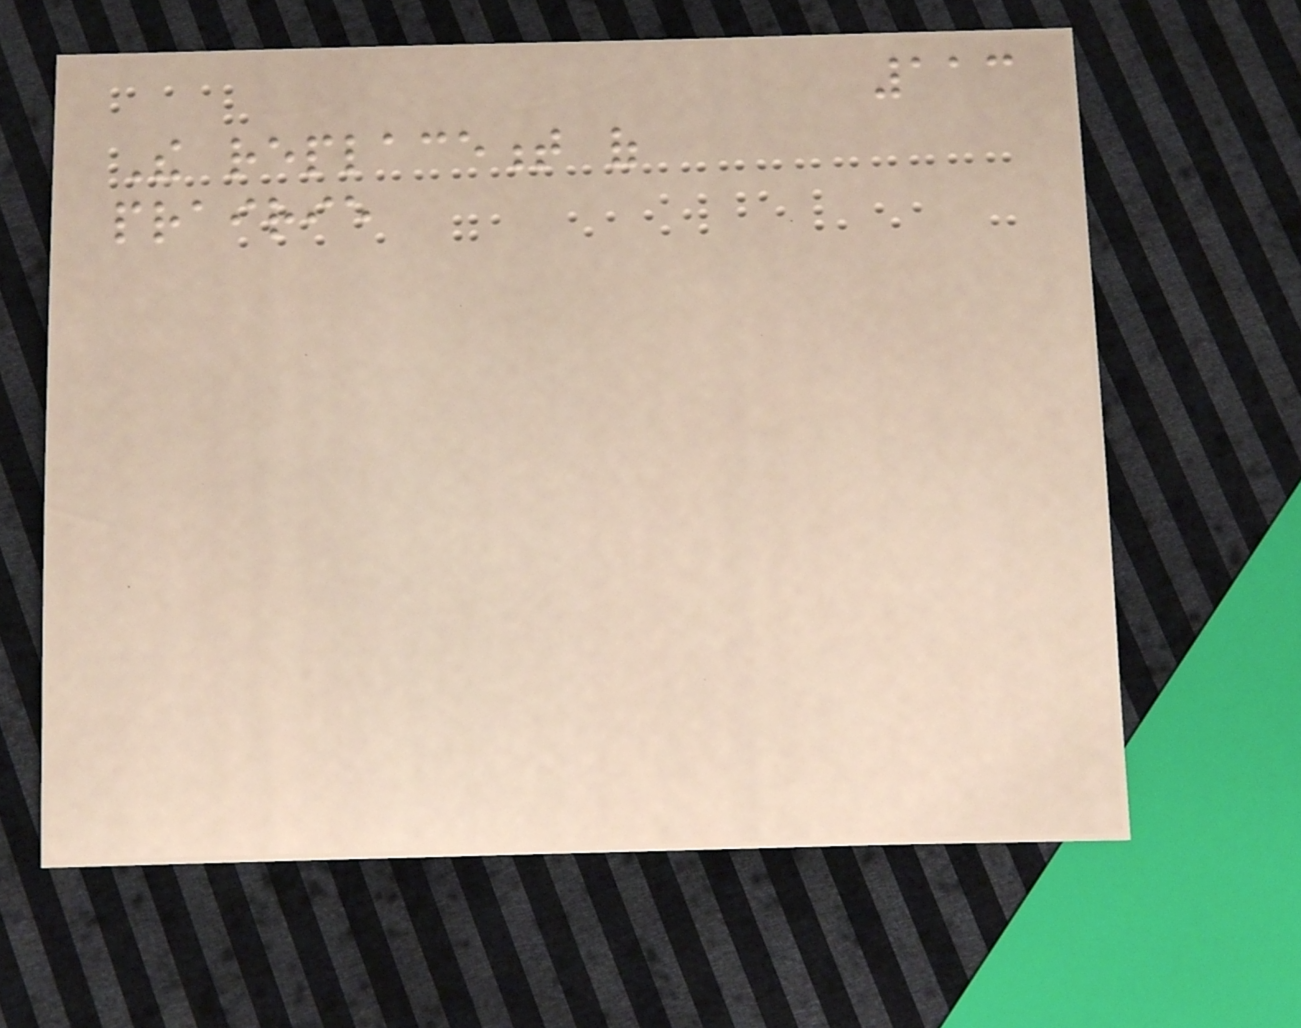113
The replacement of
prairie
